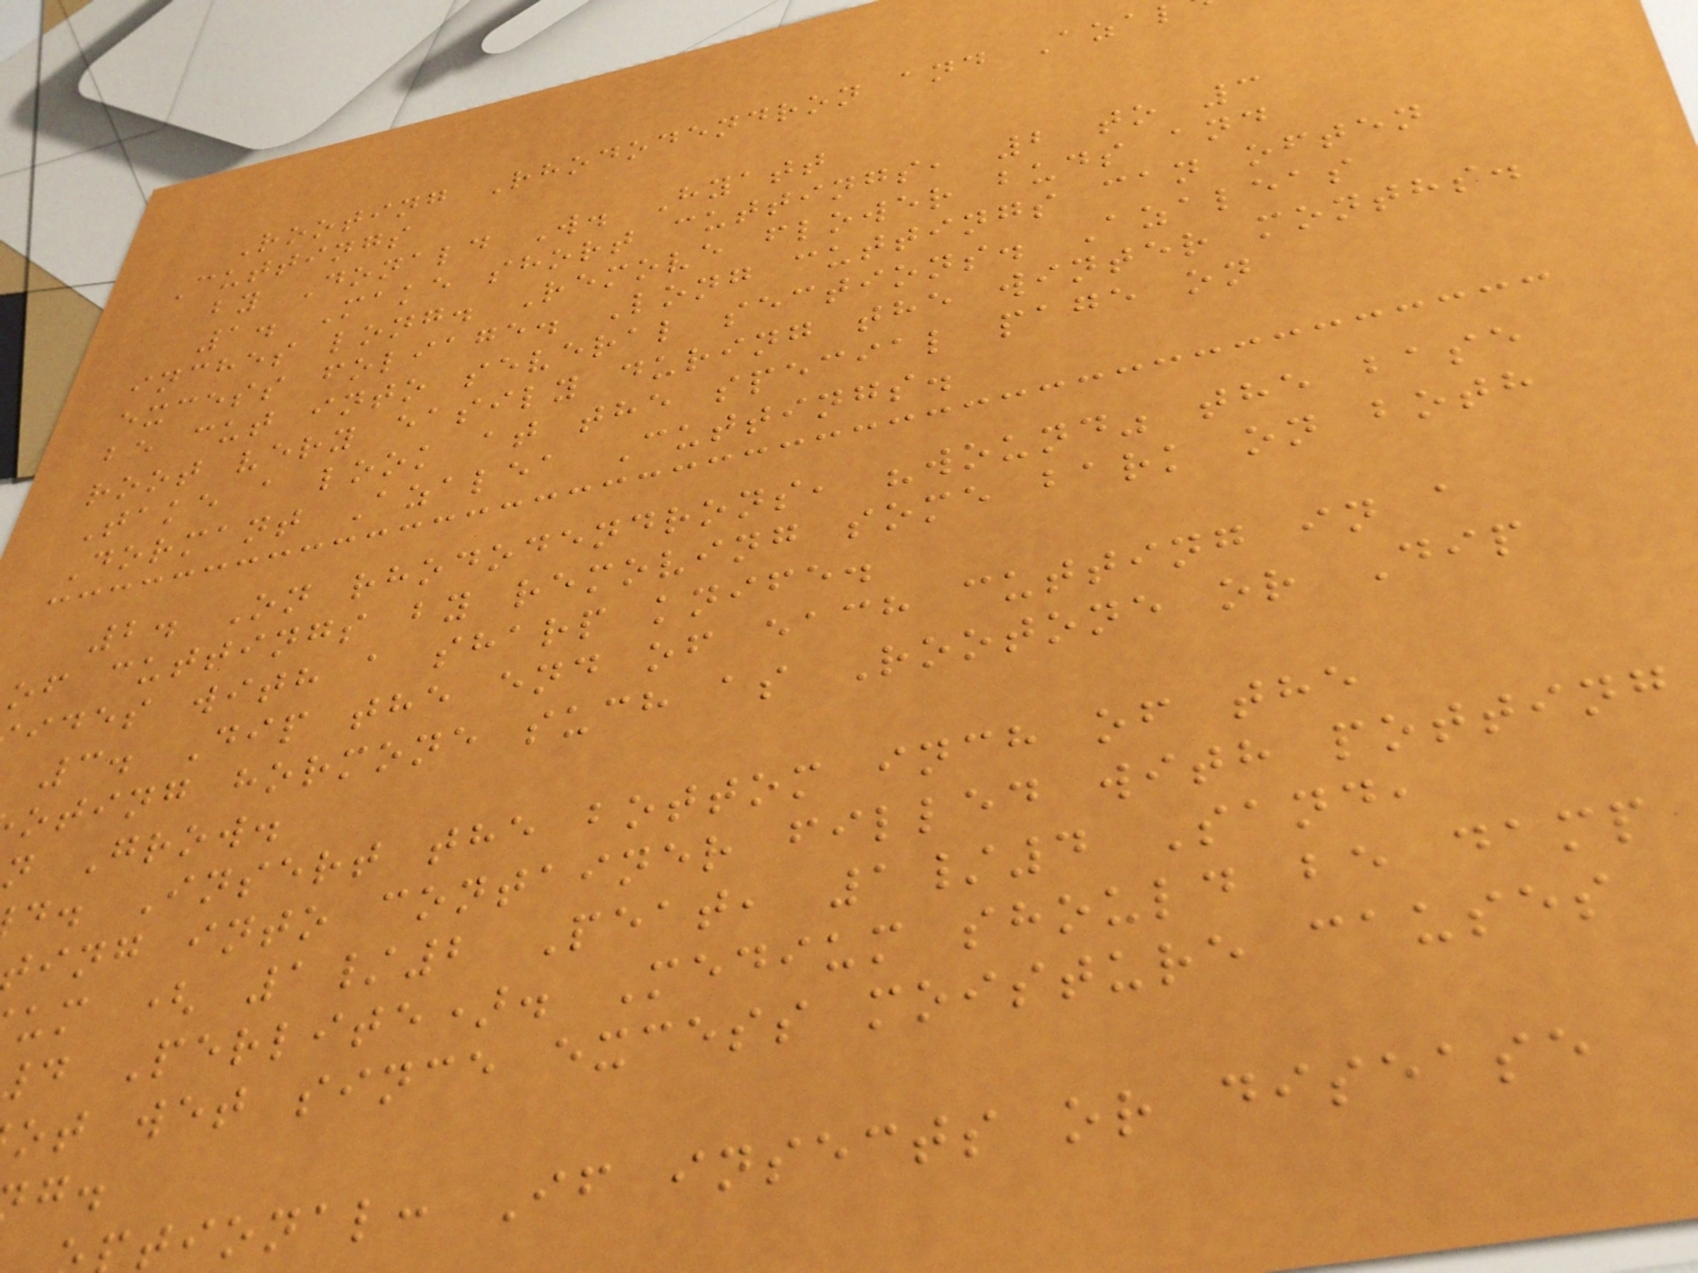Rooting Rhododendron and Aza
Cuttings
by Donald W. Hyatt
1. Make short cuttings, 2 to 3
inches long. Remove flower buds and
excess foliage. Long cuttings can often
be cut into several sections. Azaleas
root very easily during the winter months.
Take a look at the special page on
Dormant Azalea Cuttings.
2. On rhododendrons, "wound" the base
of cuttings by removing some bark on both
ides with a sharp knife.
3. Dip the end of each cutting in a
oting hormone such as Rootone or Dip
n Grow.
d. Insert the bottom inch of the
ing into container filled with potting
um ( 1/2 Peat, 1/4 Sand,
d Perlite). Medium should be damp
ot wet since excess moisture causes
tional: If insects or disease
